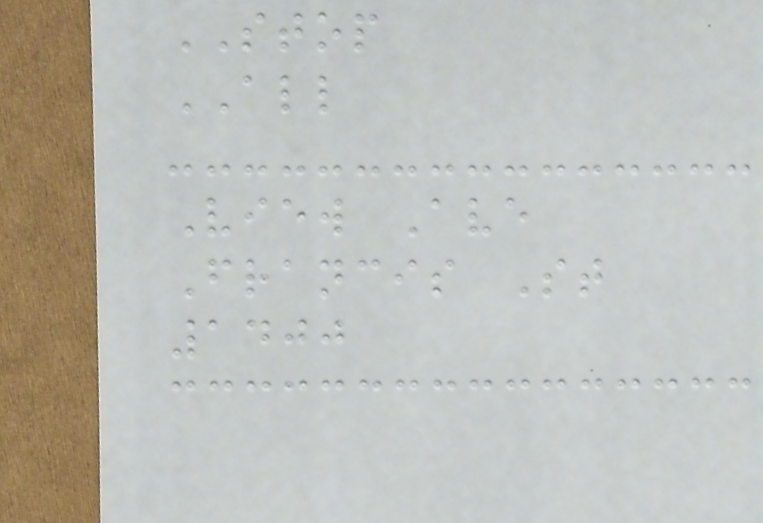STOP
ALL
View Ave
Francis St
1400
